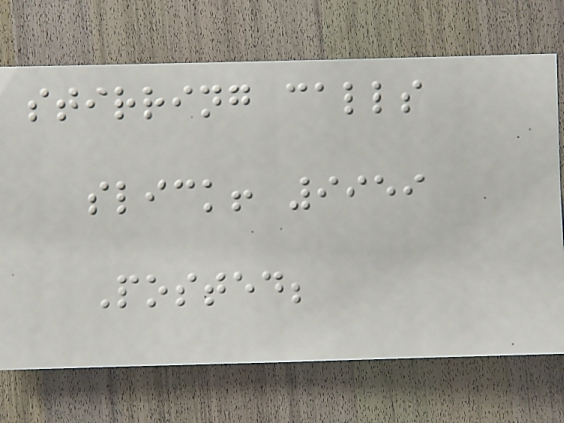stirring calls
slick! 9959
Posted;
